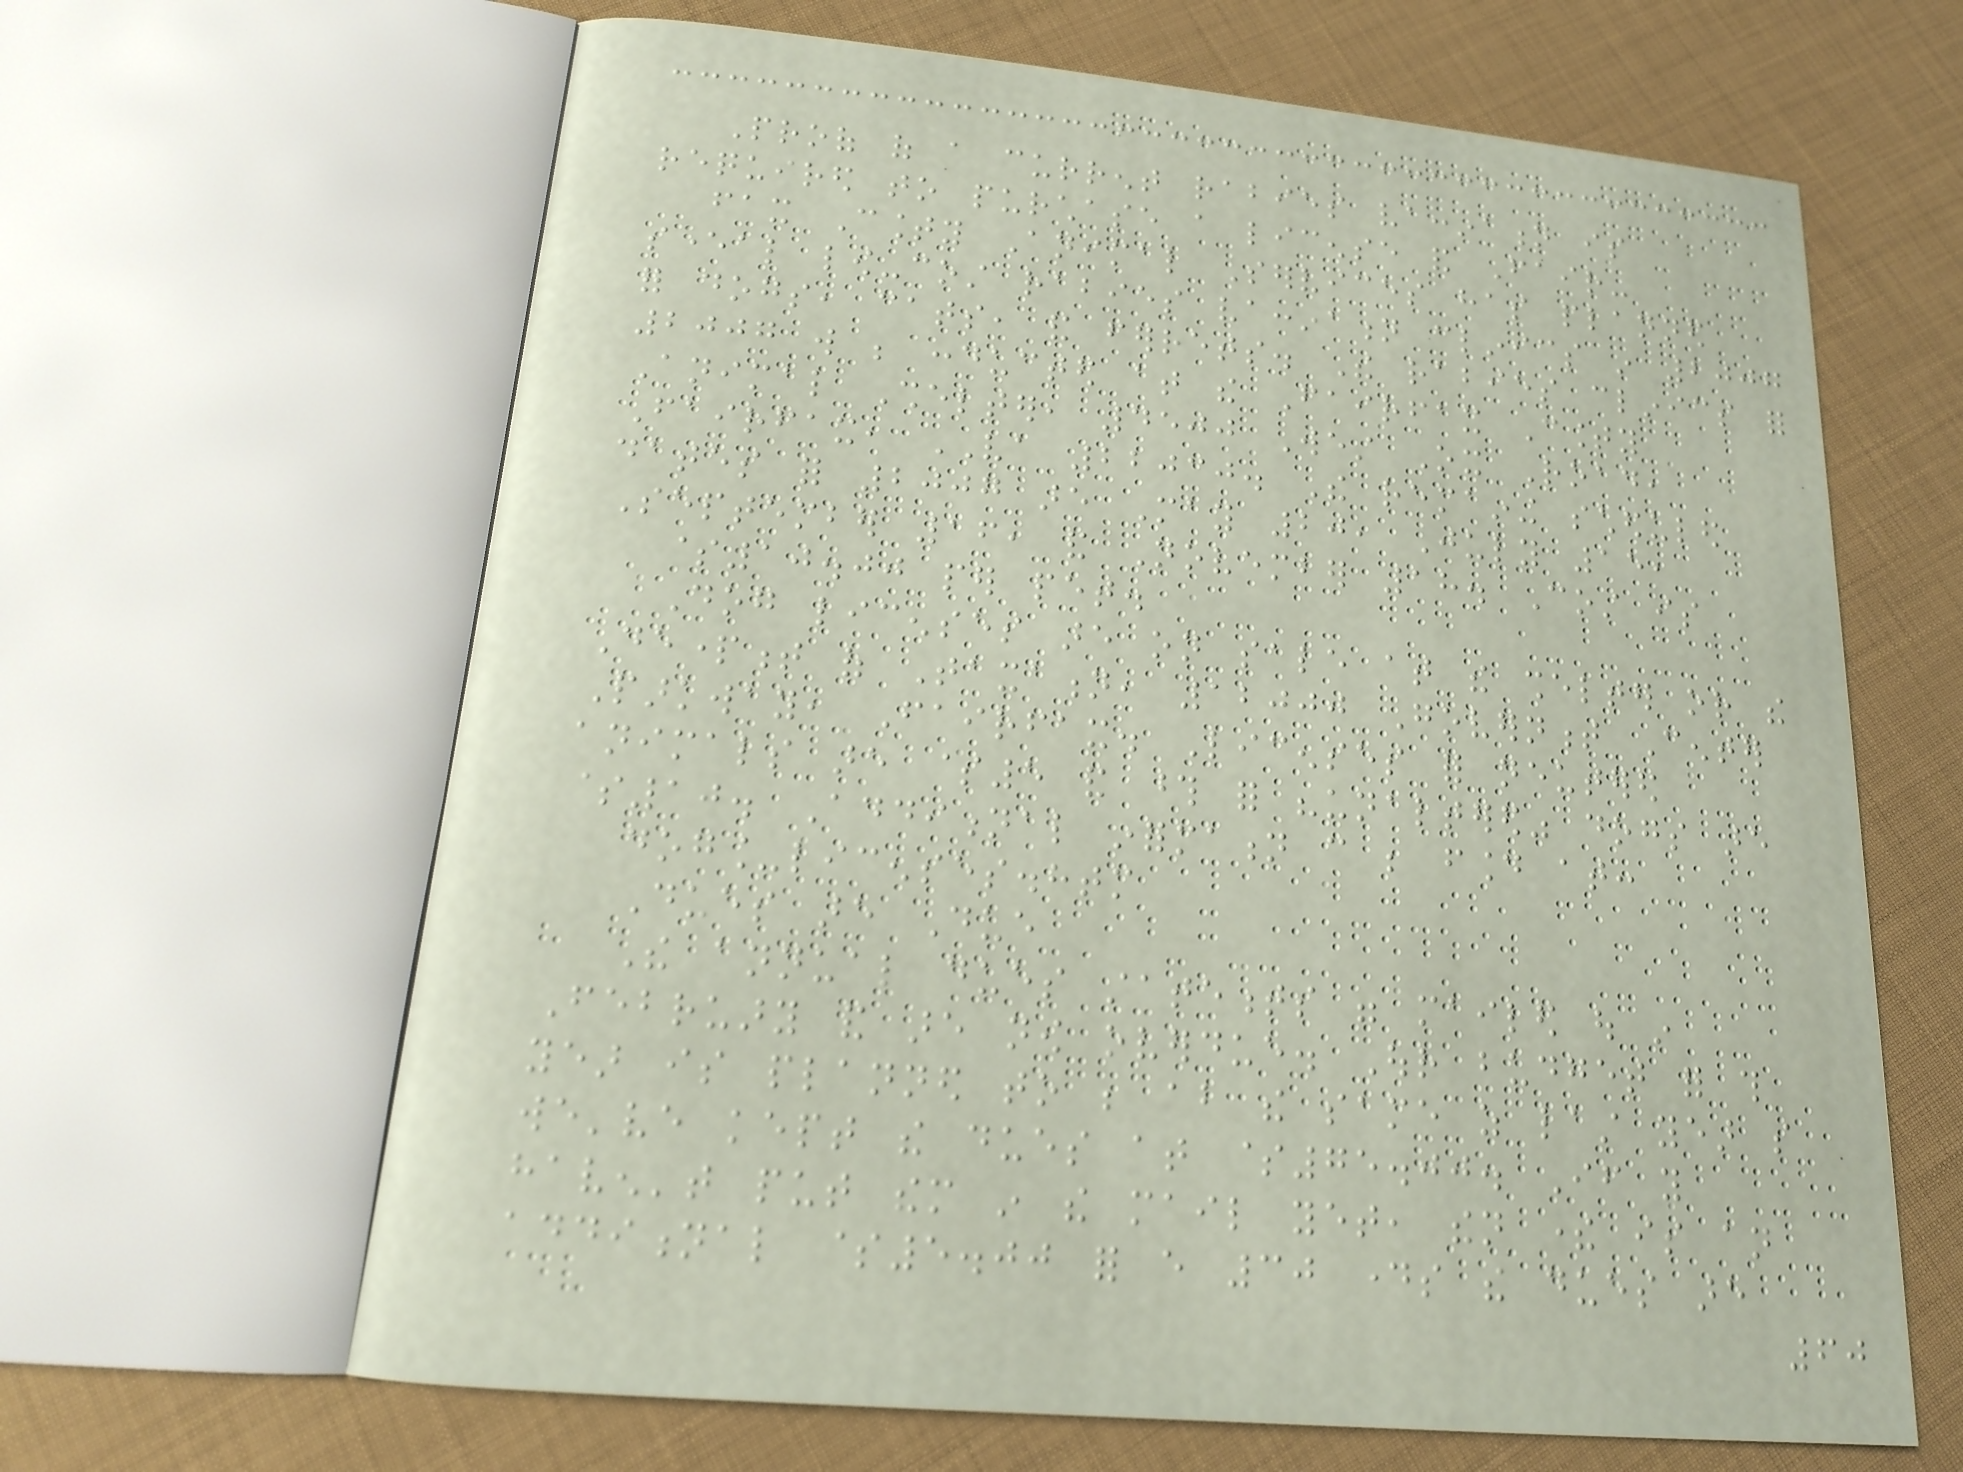Proof of a current rabies vaccination is
required to purchase a license and Fair-
fax County Animal Services has planned
several low-cost rabies vaccination clinics in 2007
for dogs, cats, and ferrets. The rabies clinics for
2007 will be conducted at the Fairfax County
Animal Shelter, 4500 West Ox Road,
Fairfax, VA 22030. The remaining scheduled
dates for 2007 are May 20, July 15,
September 16, and November 18. Cost is
$10.00 per pet.
Dog licenses are on sale at the shelter or the
Department of Taxation, 12000 Government Center
Parkway, Fairfax. Licenses for neutered
animals are $5 and those for "unaltered" dogs are
$10. Additional information can be found at:
dog_licenses.htm
Dues are Due
The annual dues statements were mailed out in
February and are now overdue. Our budget for this
year is planned to be about the same as last year so
we've kept the dues at $75.00. If you
haven't put them in the mail yet, then there is an
additional $5.00 for every 30 days the dues are
60
